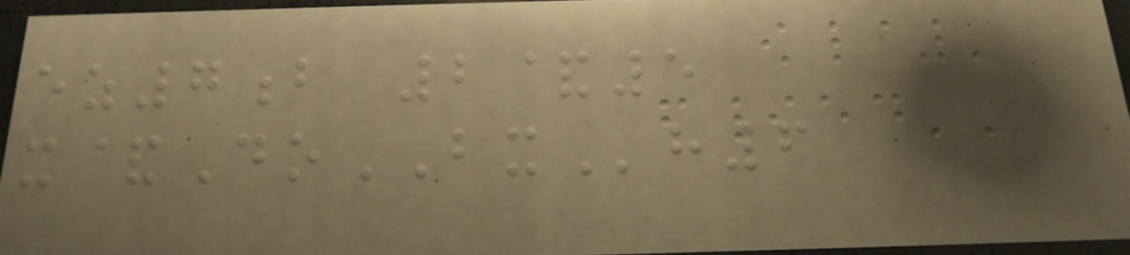ez7b 2&5
x&DoBXh6
